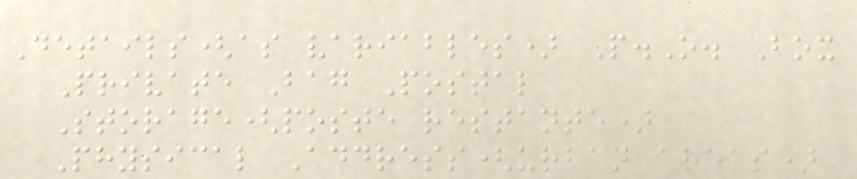Details(as variables) P.O. Box
Private Bag Postal
Storage(poste restante)
Physical Address(urban areas)
